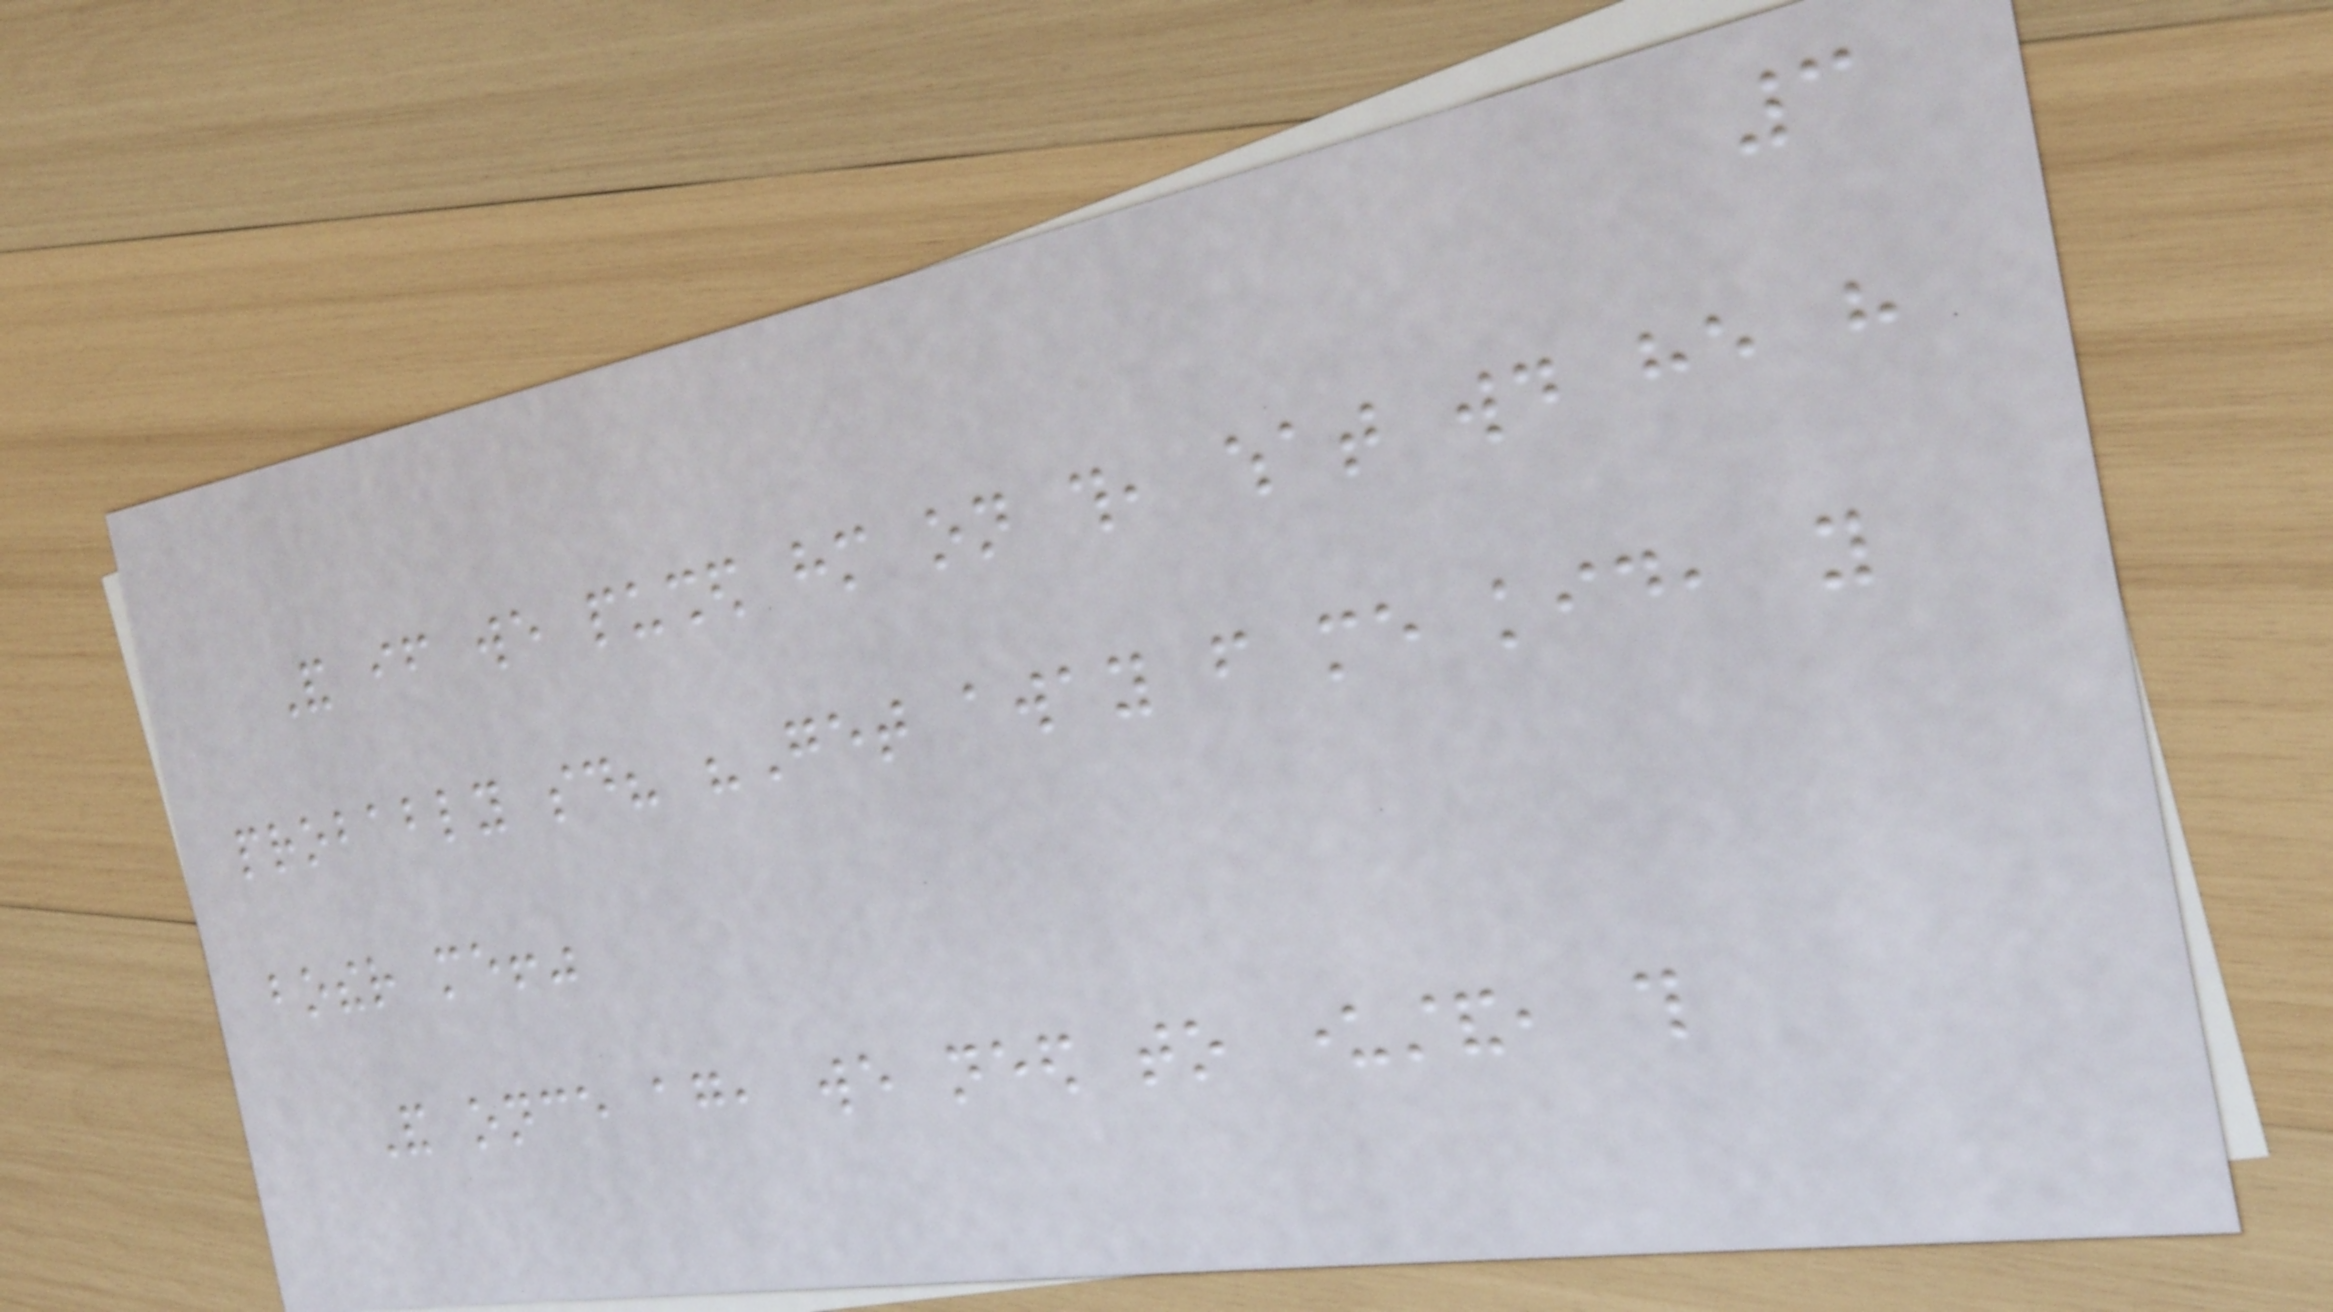3
And if we pushed him on this, what would he have
probably said? "Get away from me kid, you
bother me!"
And once again, we need to understand, this
